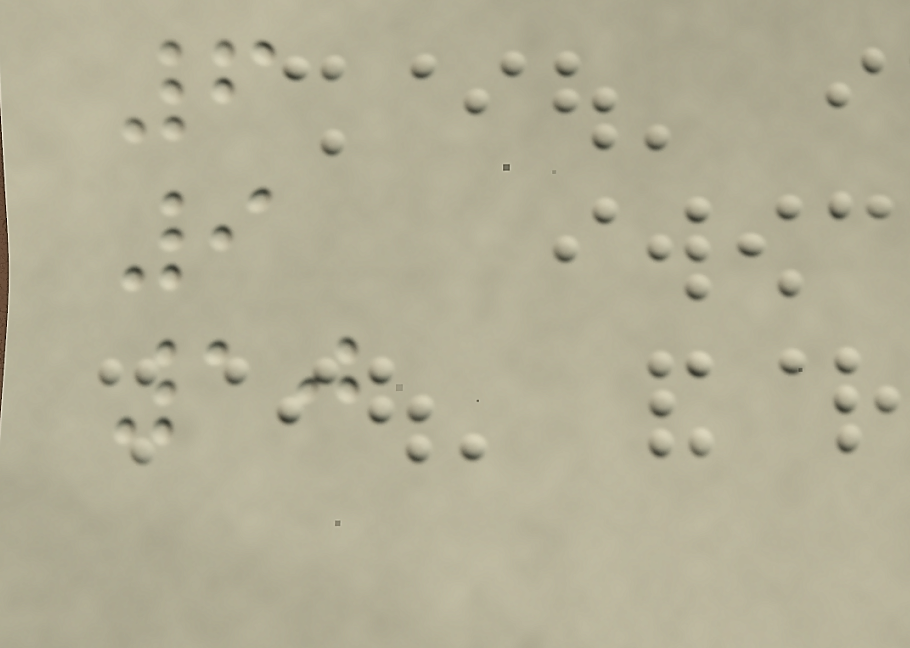6
9
10
